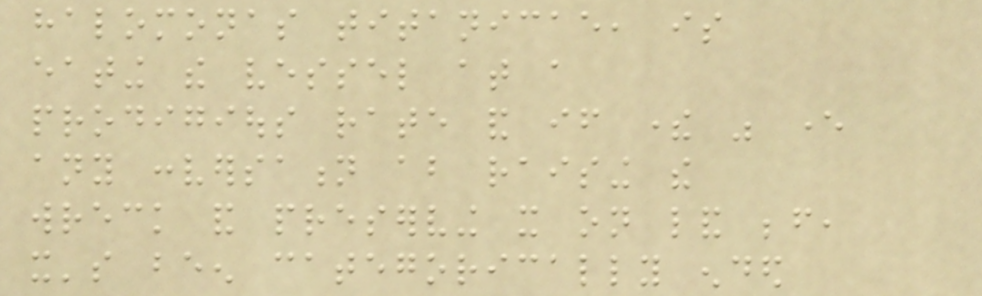halomonas titanicae, is
eating the vessel at a
prodigious rate and if there was ever
any conversation about raising the
wreck and preserving it on land before,
it's been categorically ended
